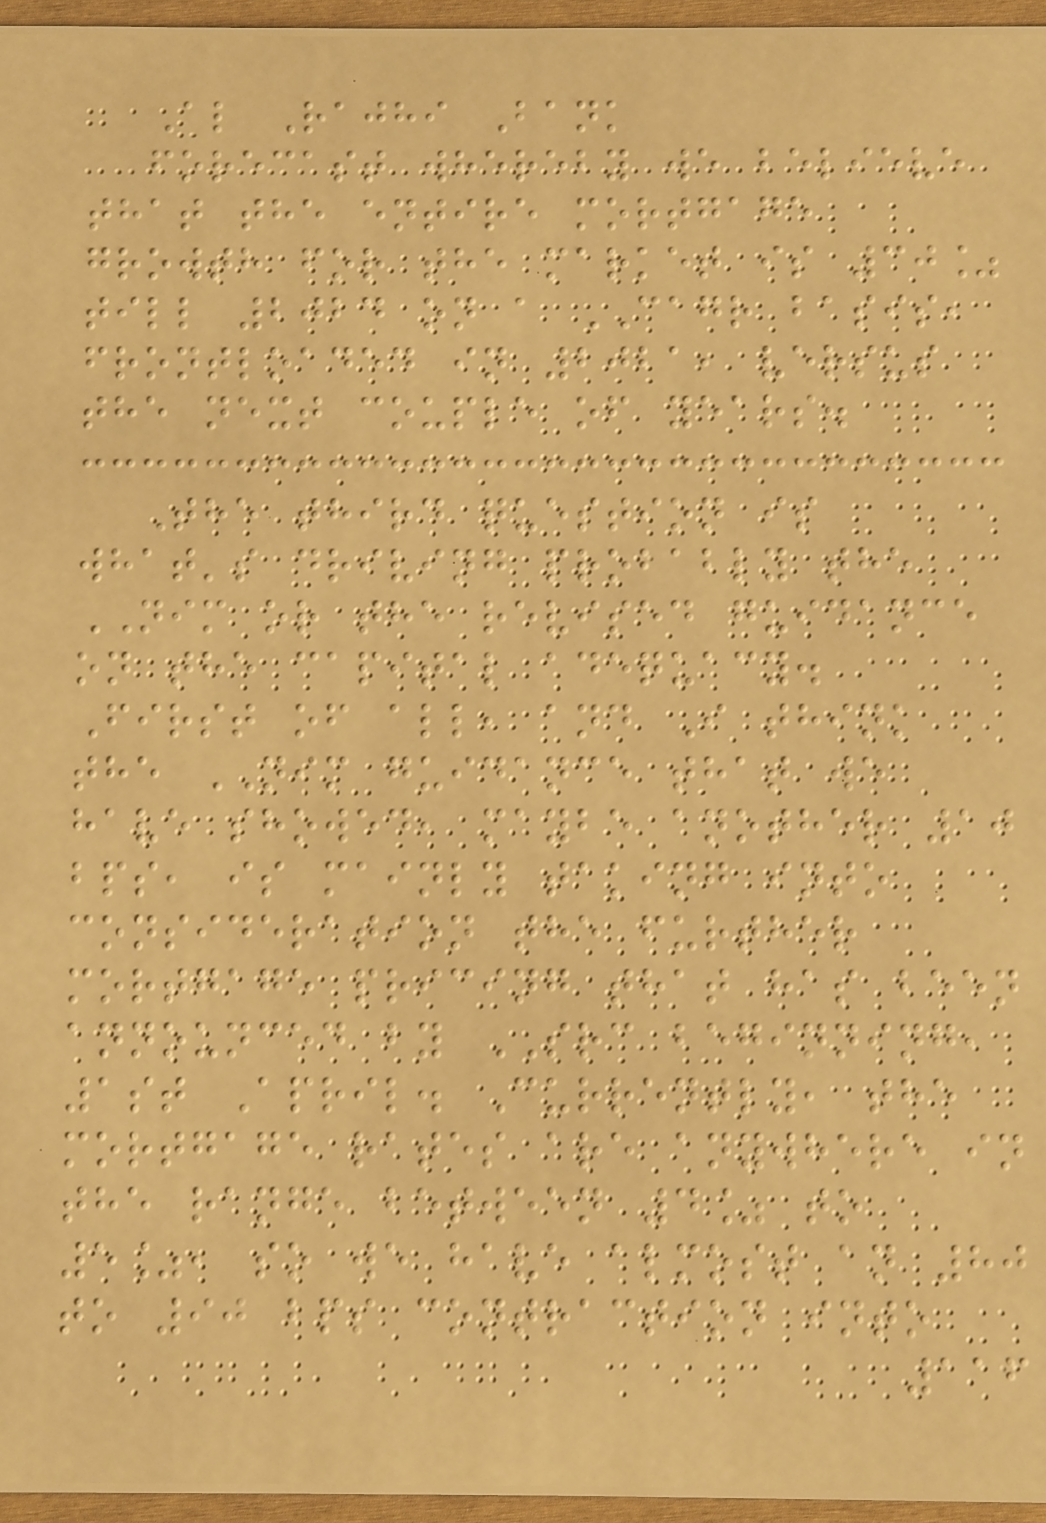Al Rajhi Bank
forecast whereby we believe
that the entire mortgage
growth for the market is 30%
till 2024 on a CAGR basis,
frontloaded in 2021, versus
the next couple of years.
The third question is
what's driving probably the
NIM or the revised guidance
on the capital adequacy.
First of all, and I think
the NIM guidance that we
have showed, maybe another 10
bps, is mainly taking into
consideration the further
mortgage pricing that has been
announced by SRC beginning,
1st April. Currently, the
mortgage rates are anywhere in
the range between 4% to
5%, so we have almost an 80
to 90 bps contraction into
116
